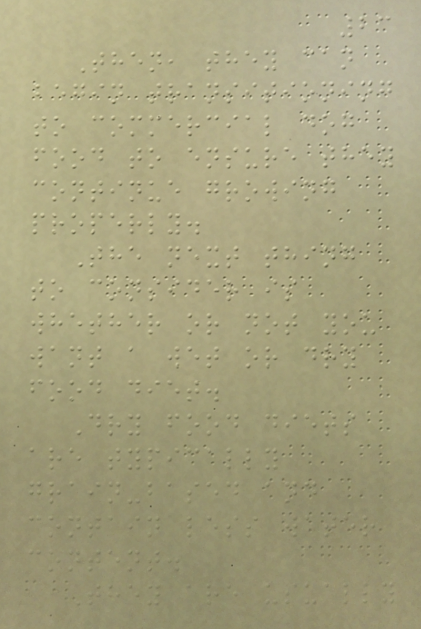23
Then, they can
begin transitioning
to commercial dog
food to ensure they
continue growing
properly.
The next thing
to consider is
whether or not you
want a wet or dry
food diet.
Dry food diets
are typically
grain-based and
contain less water
content.
They are usually
